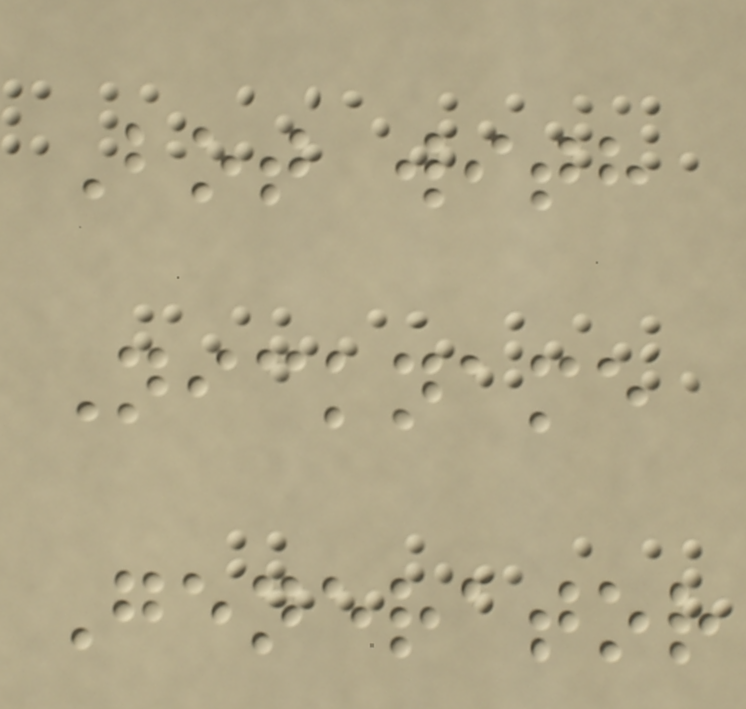Bot with
Nickname
Generator
